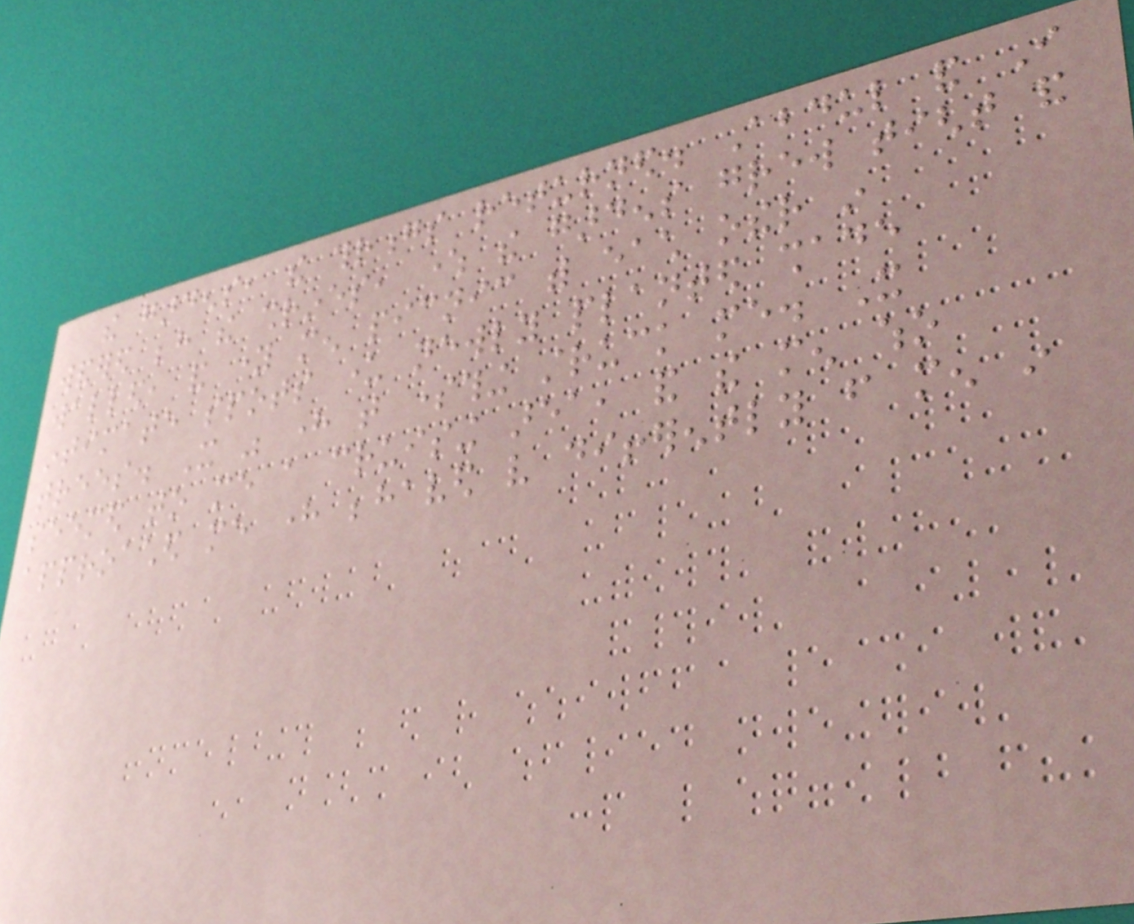the gardens, the throngs returned. Abdul and I
wandered behind the shrines, where the gardens grew tight and
walled, and young men picnic with each other in
intimate spots under newly planted shade
trees. It was here that something struck me. It
seemed to me a cruising area, and the men who
approached me here behaved very differently from men in
